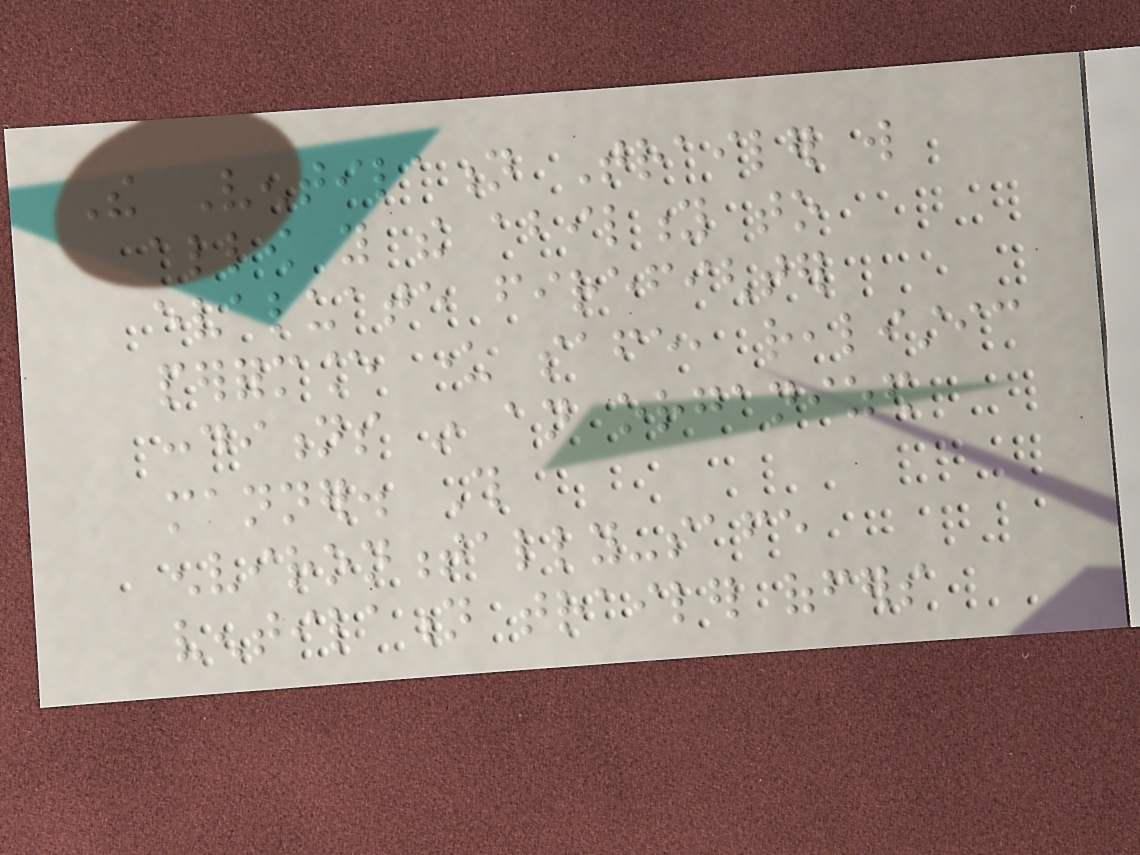The Ventilation Trailer will
allow you the ability to
evaluate firefighter
performance under safe, realistic
conditions in an organized
manner. This
environmentally-safe
ventilation trailer offers
